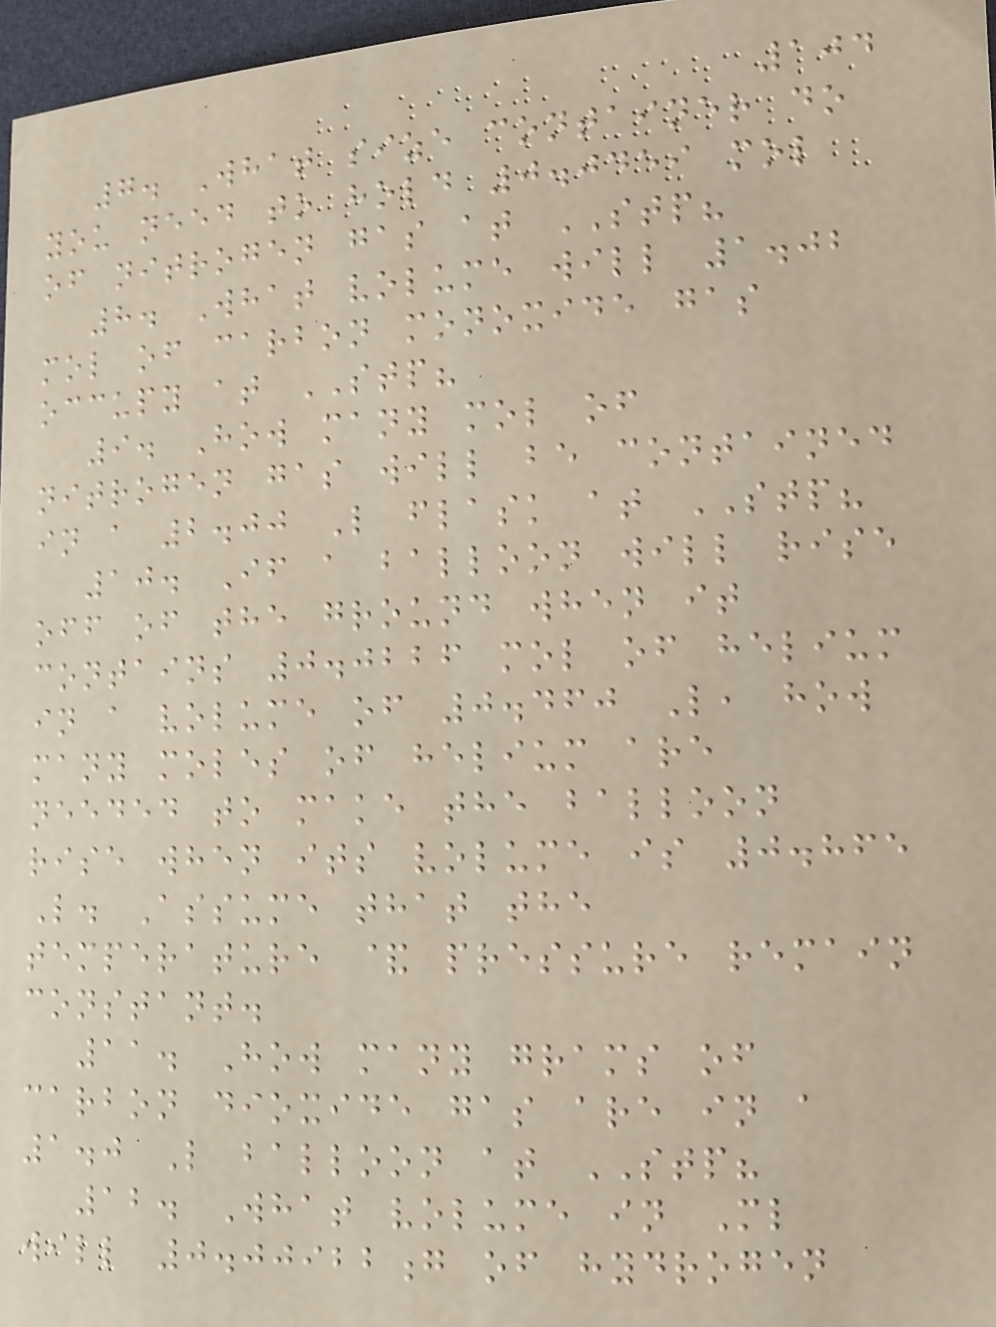104
7. What size container do
you need to hold 0.0459 mol
of nitrogen gas at STP?
8. What volume will 1.02
mol of carbon monoxide gas
occupy at STP?
9. How many mol of
nitrogen gas will be contained
in a 2.00 L flask at STP?
10. If a balloon will rise
off of the ground when it
contains 0.0226 mol of helium
in a volume of 0.460 L, how
many moles of helium are
needed to make the balloon
rise when its volume is 0.865
L. Assume that the
temperature & pressure remain
constant.
11. How many grams of
carbon dioxide gas are in a
1.0 L balloon at STP?
12. What volume in Ml
will 0.00922g of hydrogen
